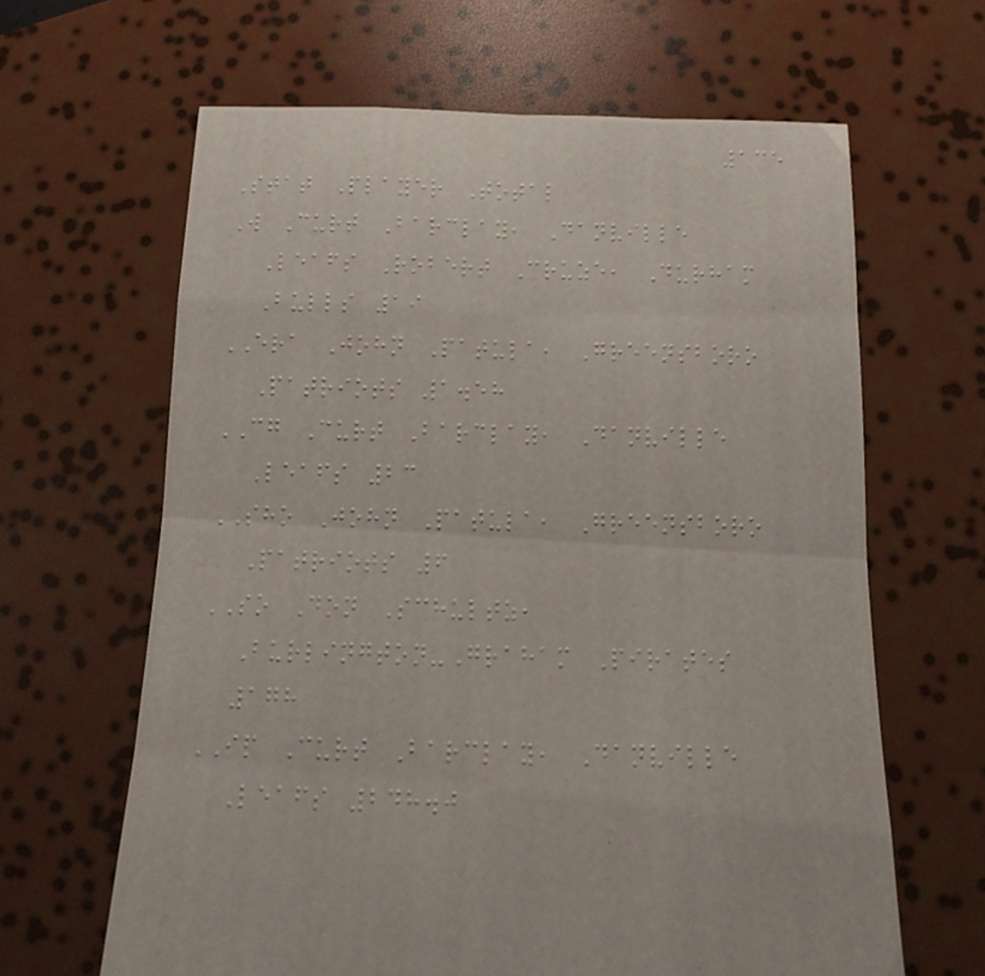135
Stat Player Total
W Curt Barclay, Danville
Leafs Robert Cruze, Durham
Bulls 19
ERA John Patula, Greensboro
Patriots 1.58
CG Curt Barclay, Danville
Leafs 23
SHO John Patula, Greensboro
Patriots 6
SO Don Schultz,
Burlington-Graham Pirates
178
IP Curt Barclay, Danville
Leafs 248.0
